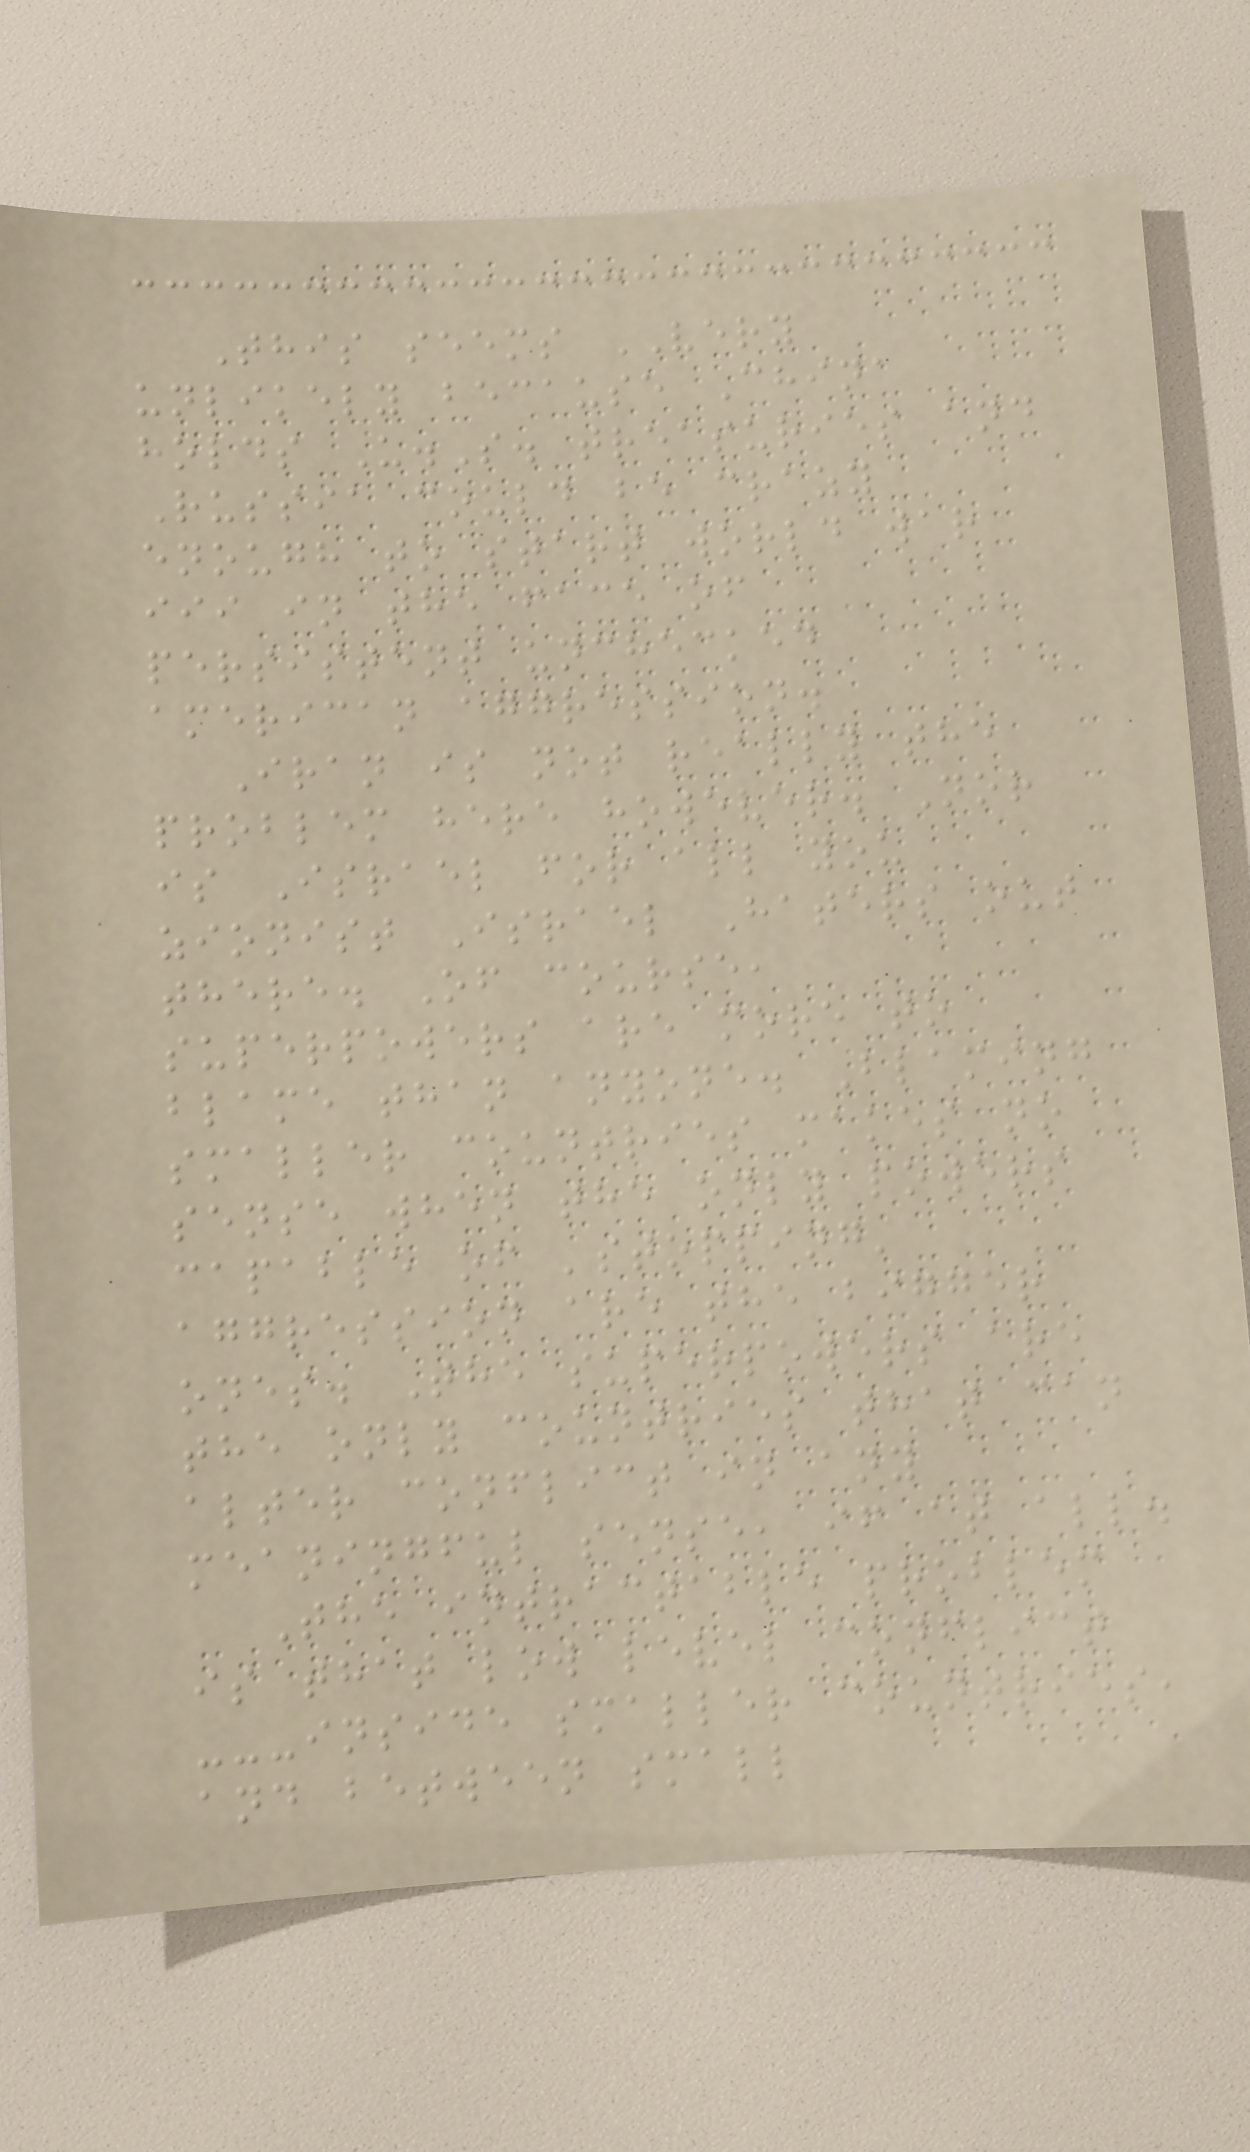This seems VERY
unlikely because China
holds U.S. treasuries and
Russia could be crazy
enough to start world war
iii in the face of
persistent unchecked
american aggression.
Iran is not really the
problem here however. Nor
is Israel for all you
zionist Israel Haters out
there. Of course,
superpowers are more to
blame than anyone. Blaming
smaller countries makes no
sense when the only powers
capable of 'stopping'
aggression are the bigger
ones. The superpowers are
the only countries that can
alter conflict in any
meaningful sense, if at all.
The intractable problem
is that low level conflict
---inside smaller countries,
and between small
